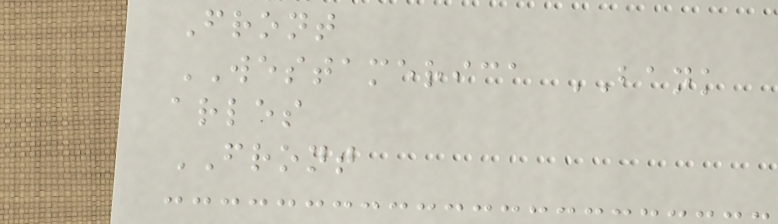Front
WESTAMERICA BANK
arles
FRONT
